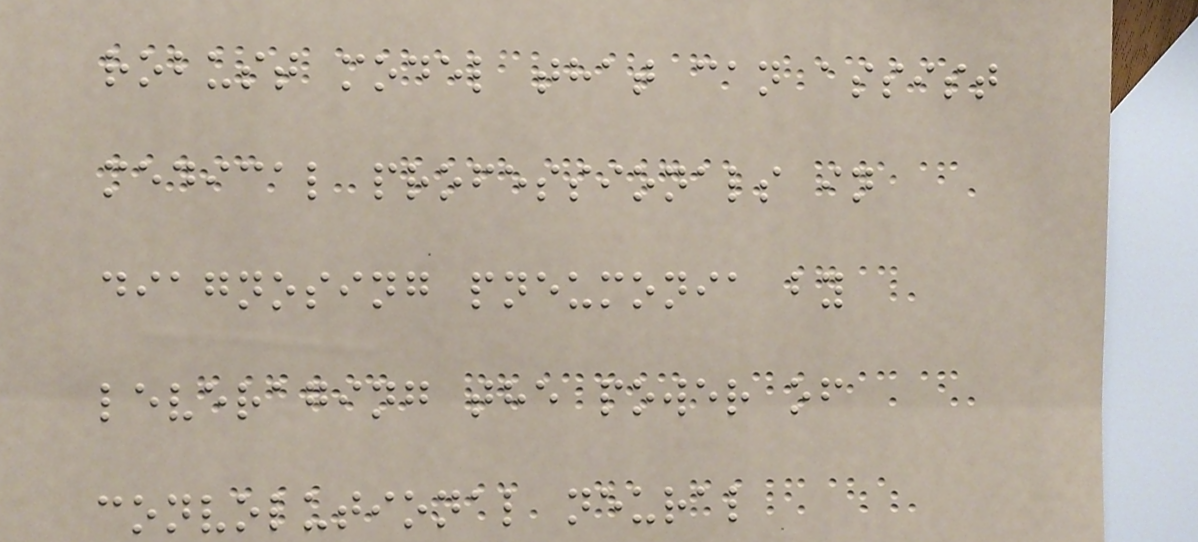robust model that can assist
medical professionals in
diagnosing pneumonia by
leveraging the power of
convolutional neural
